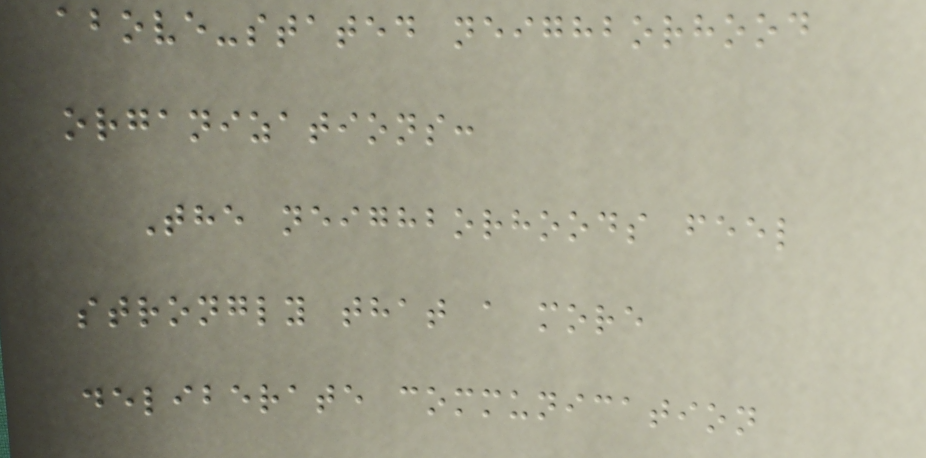above-stated neighborhood
organizations:
The neighborhoods feel
strongly that a more
deliberate communication
